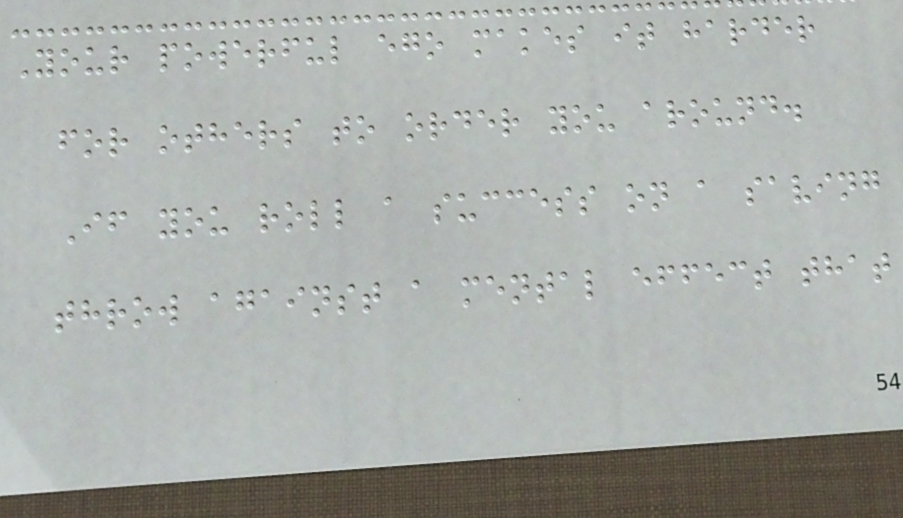Your powerful ego makes it harder
for others to order you around.
If you roll a success on a saving
throw against a mental effect that
